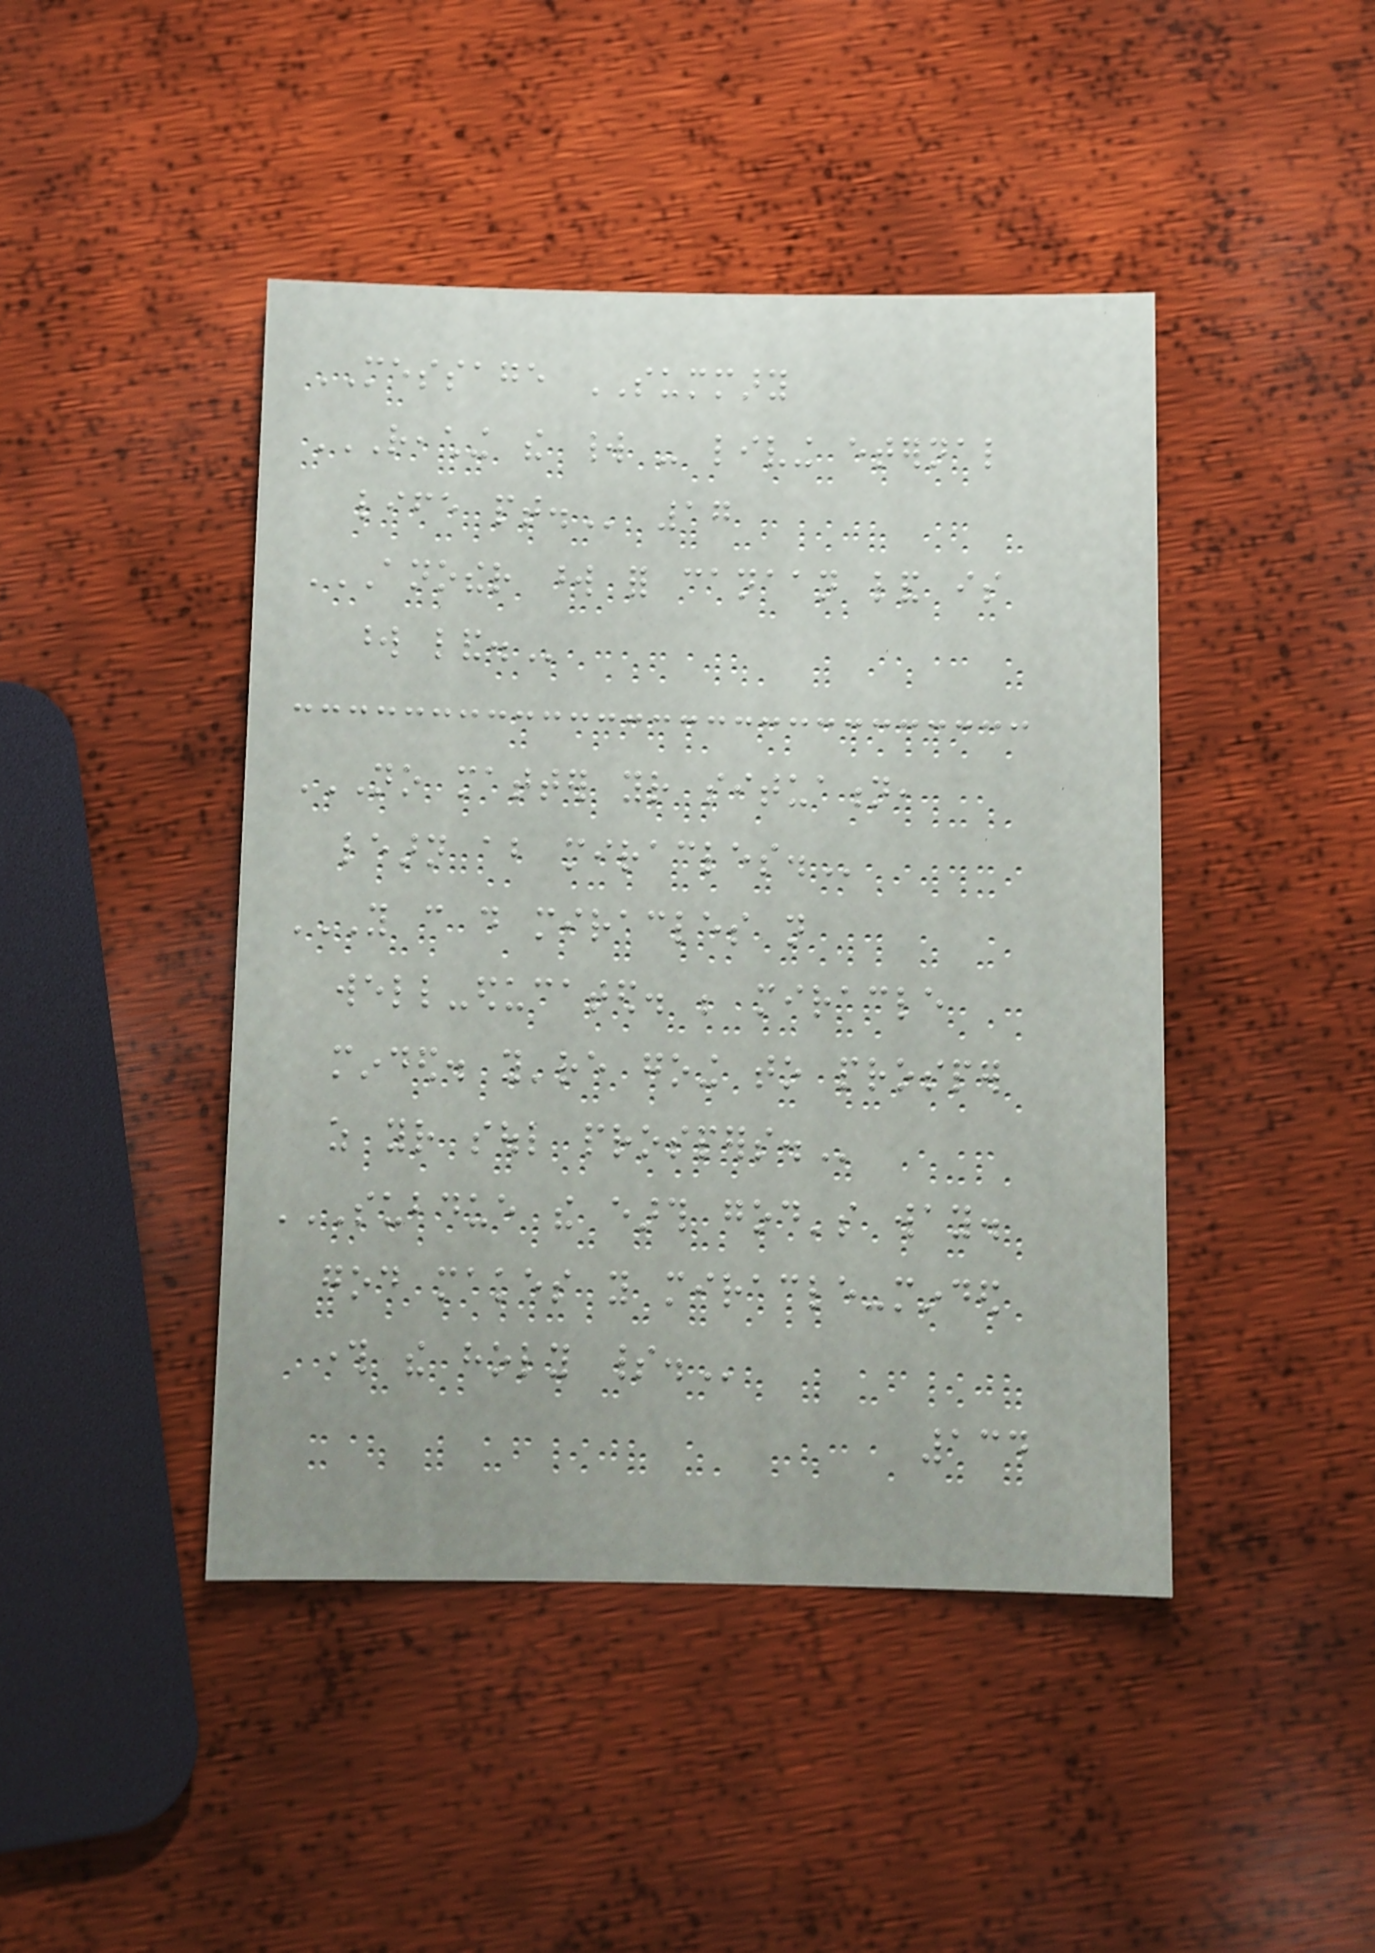MESSAGE SUMMARY
REACHING THE WORLD - LIVING ETERNAL
LIFE PT. 17
ANOTHER WORD FOR CANAAN LAND IS
WORD LAND.
NO MATTER YOUR SITUATION,
LEARN ABOUT MIRACLES.
YOU CAN DO MIRACLES NOT
WELL-EDUCATED. BE MIRACLE
MINDED. YOU'RE GOING TO PROSPER
AS YOUR SOUL PROSPERS.
SUBDUE THE EARTH GOD'S WAY.
GOD MAKES YOU MIRACLE-MINDED
THROUGH THE HOLY SPIRIT.
134
